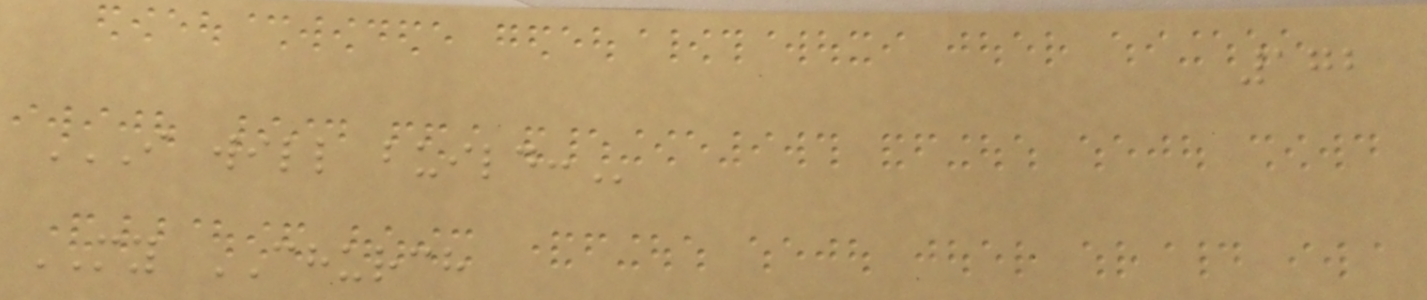172
I WILL BUILD:
MY CHURCH
